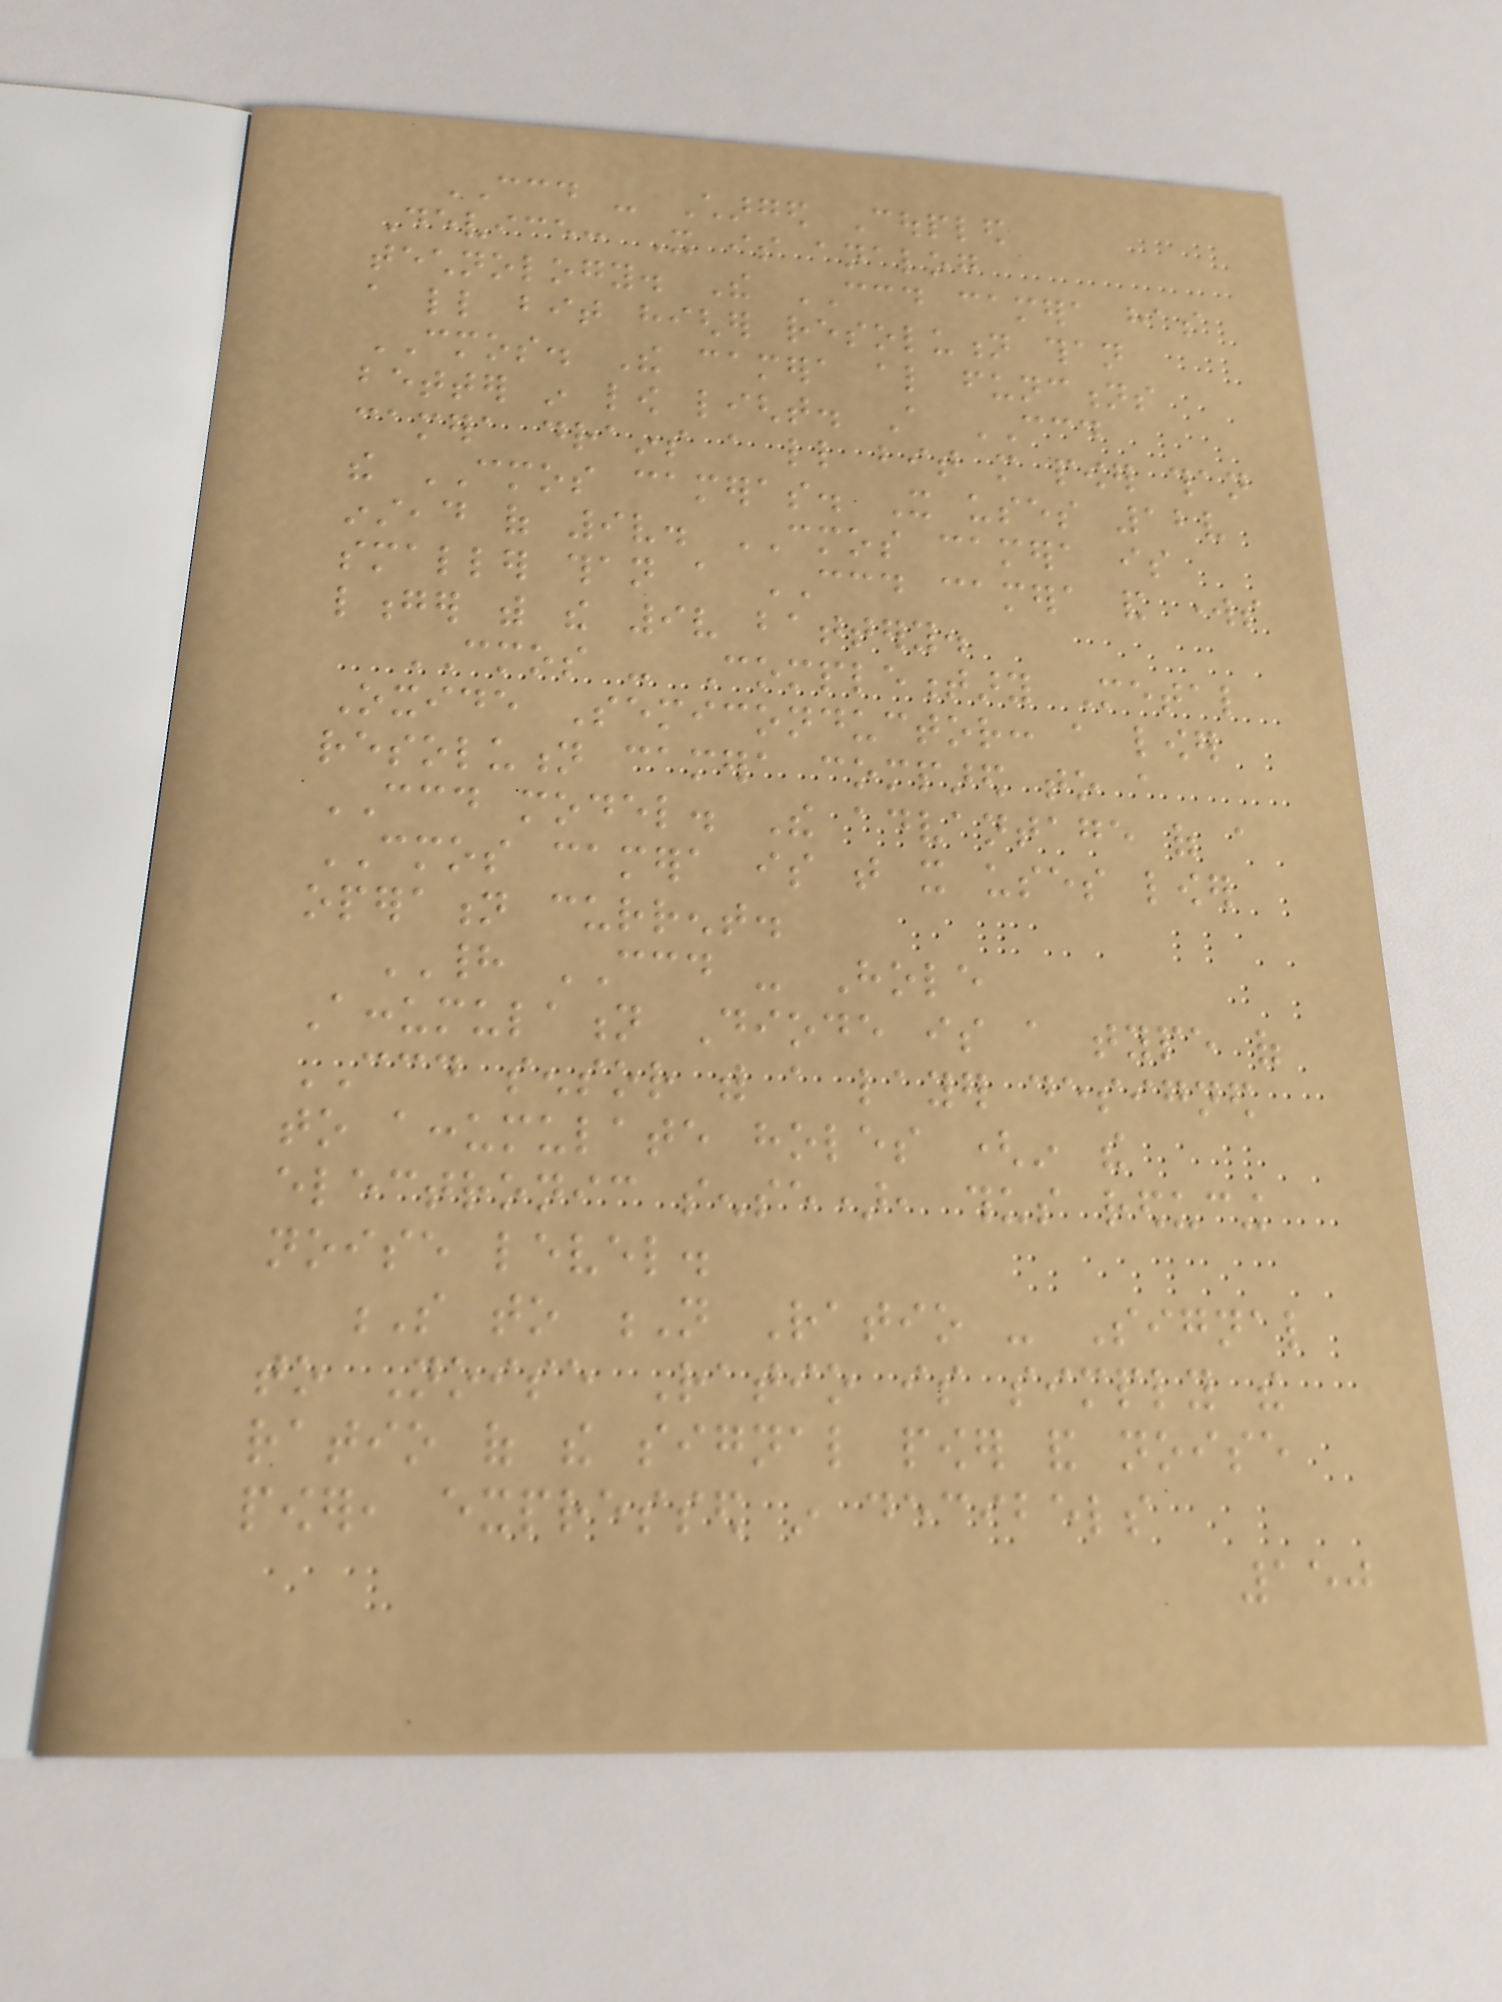CCD - Charged Coupled
Device: It is analog
technology. The CCD camera has
a little bit higher resolution than
CMOS. The camera also functions
better in low light. A CCD
camera drains a little bit more power than
the CMOS cameras. It uses 12v
instead of 9v. CMOS camera is
smaller than a CCD camera and works
longer with the 9v battery.
CMOS - Complementary Metal
Oxide Semiconductor: a lower
resolution camera compared to a
CCD model. The advantage of a
CMOS camera is that it uses lower
operation current.
HAD CCD - Hole
Accumulation Diode is a type of
CCD sensor with a layer designed
to accumulate holes (in the
electronic sense), thus reducing
noise level.
S to N Ratio - Signal
to Noise Ratio is simply the
ratio of the signal power and noise
power, expressed in decibels
150
